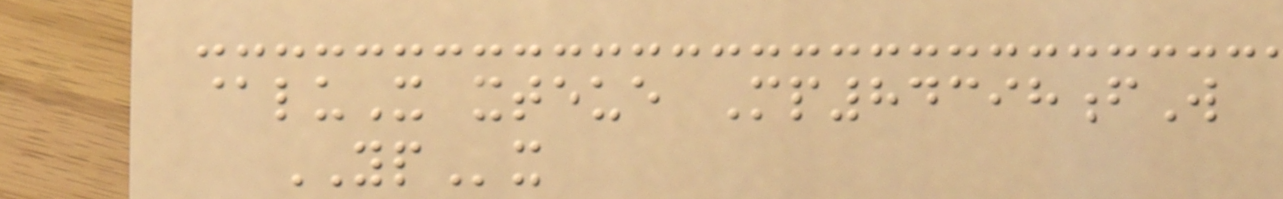@luX xteue Mp84398fW
YPx
